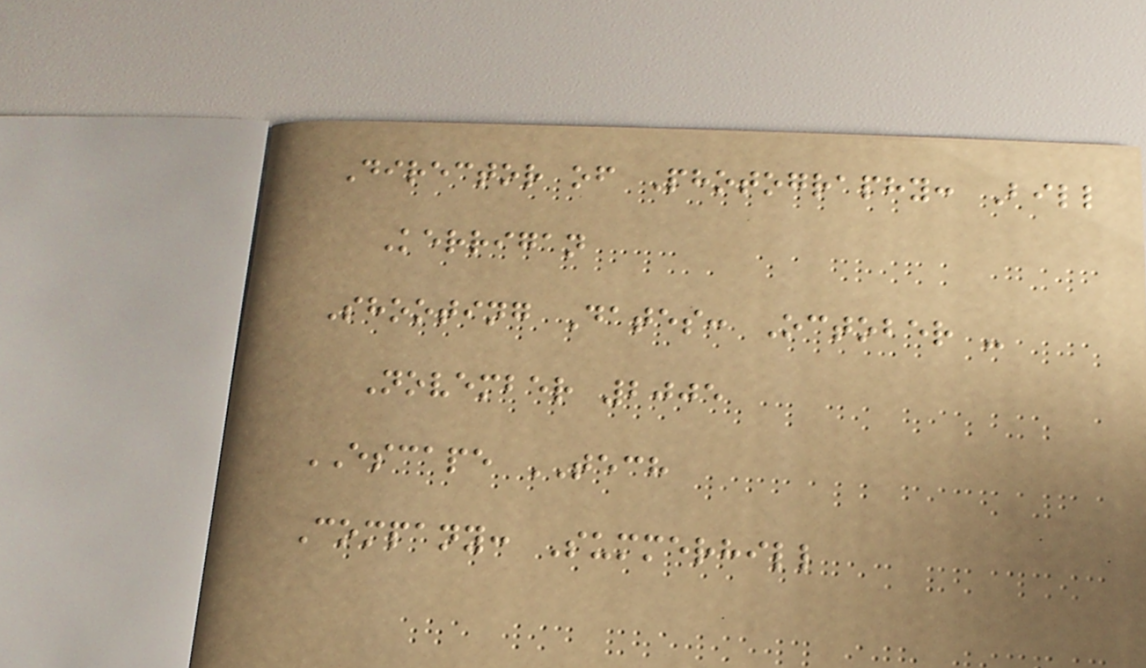Director of Photography: Bill
Kerrigan
Shooting Dates: October -
November 2005
ESCAPE TECH
Company: Summerhill
